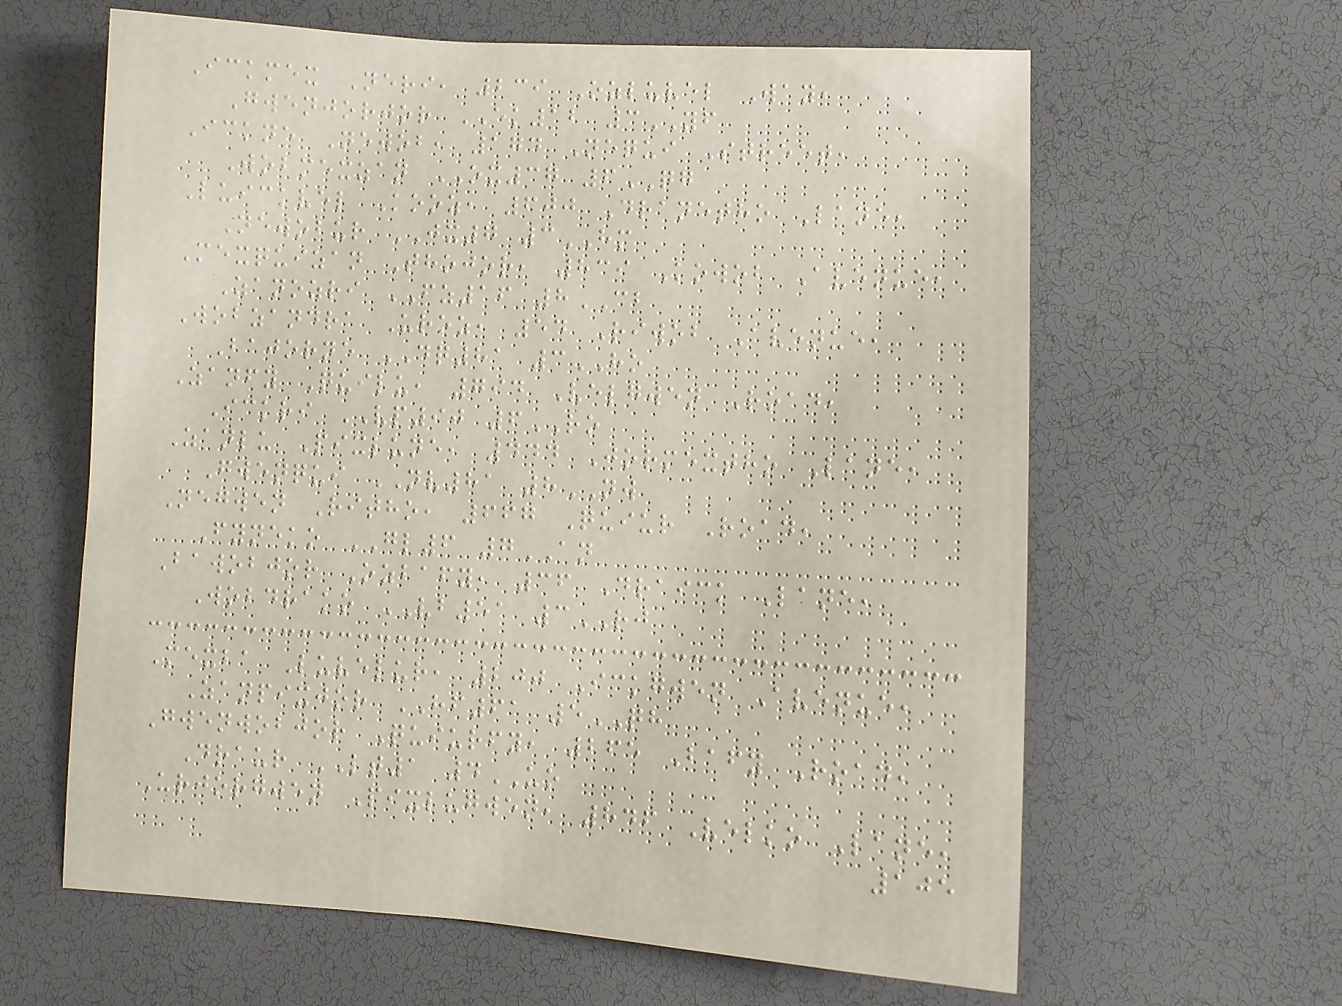Ickmex Neri, 239 Ozluvel Way,
Gwenjorjor EK12 3YF
Ickne Newob, 174 Nequi Street,
Wobmexzan OX37 6QG
Luickvel Kooz, 600 Dranetho Lane,
Newobur JX7 3HM
Mexquizan Thojor, 839 Kowob Avenue,
Zanozri FZ16 8CB
Wobzandra Uroz, 54 Riwob Avenue,
Bajorne DQ81 3HO
Zanfy Quilu, 794 Velgwen Road,
Ickri VP90 6RO
Zanlu Pixlune, 444 Jormextho Lane,
Gwenqui NV81 8NW
Negwen Ritho, 667 Quiur Road,
Fyneko GL6 7AN
Bawobjor Ozbafy, 36 Draick Lane,
Wobdrako VB51 3RJ
Mexba Luvelur, 200 Ickgwen Avenue,
Zanpixjor HF61 5QH
Gwenwobjor Quiurfy, 265 Bafy Road,
Draur LT1 4UO
Urjorgwen Pixlugwen, 846 Velko Lane,
105
